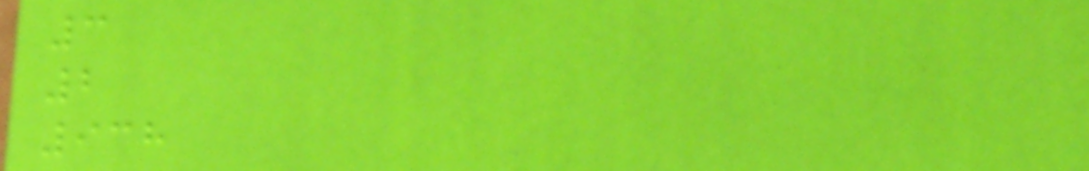3
2
938
